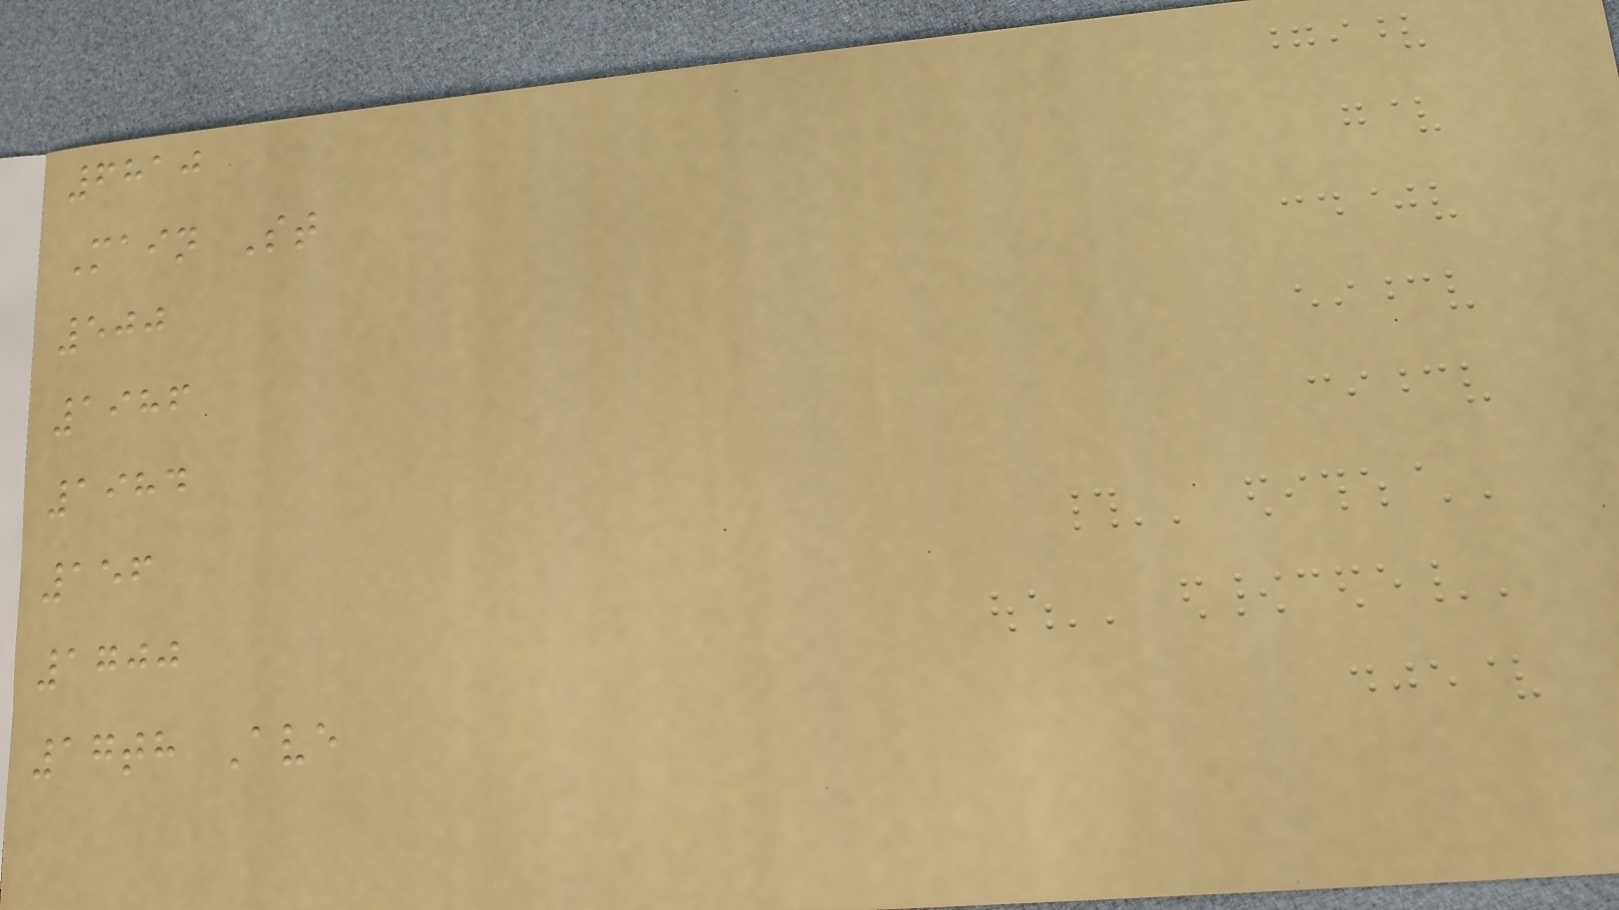6810
Main St
500
1986
1984
156
1700
17th Ave
